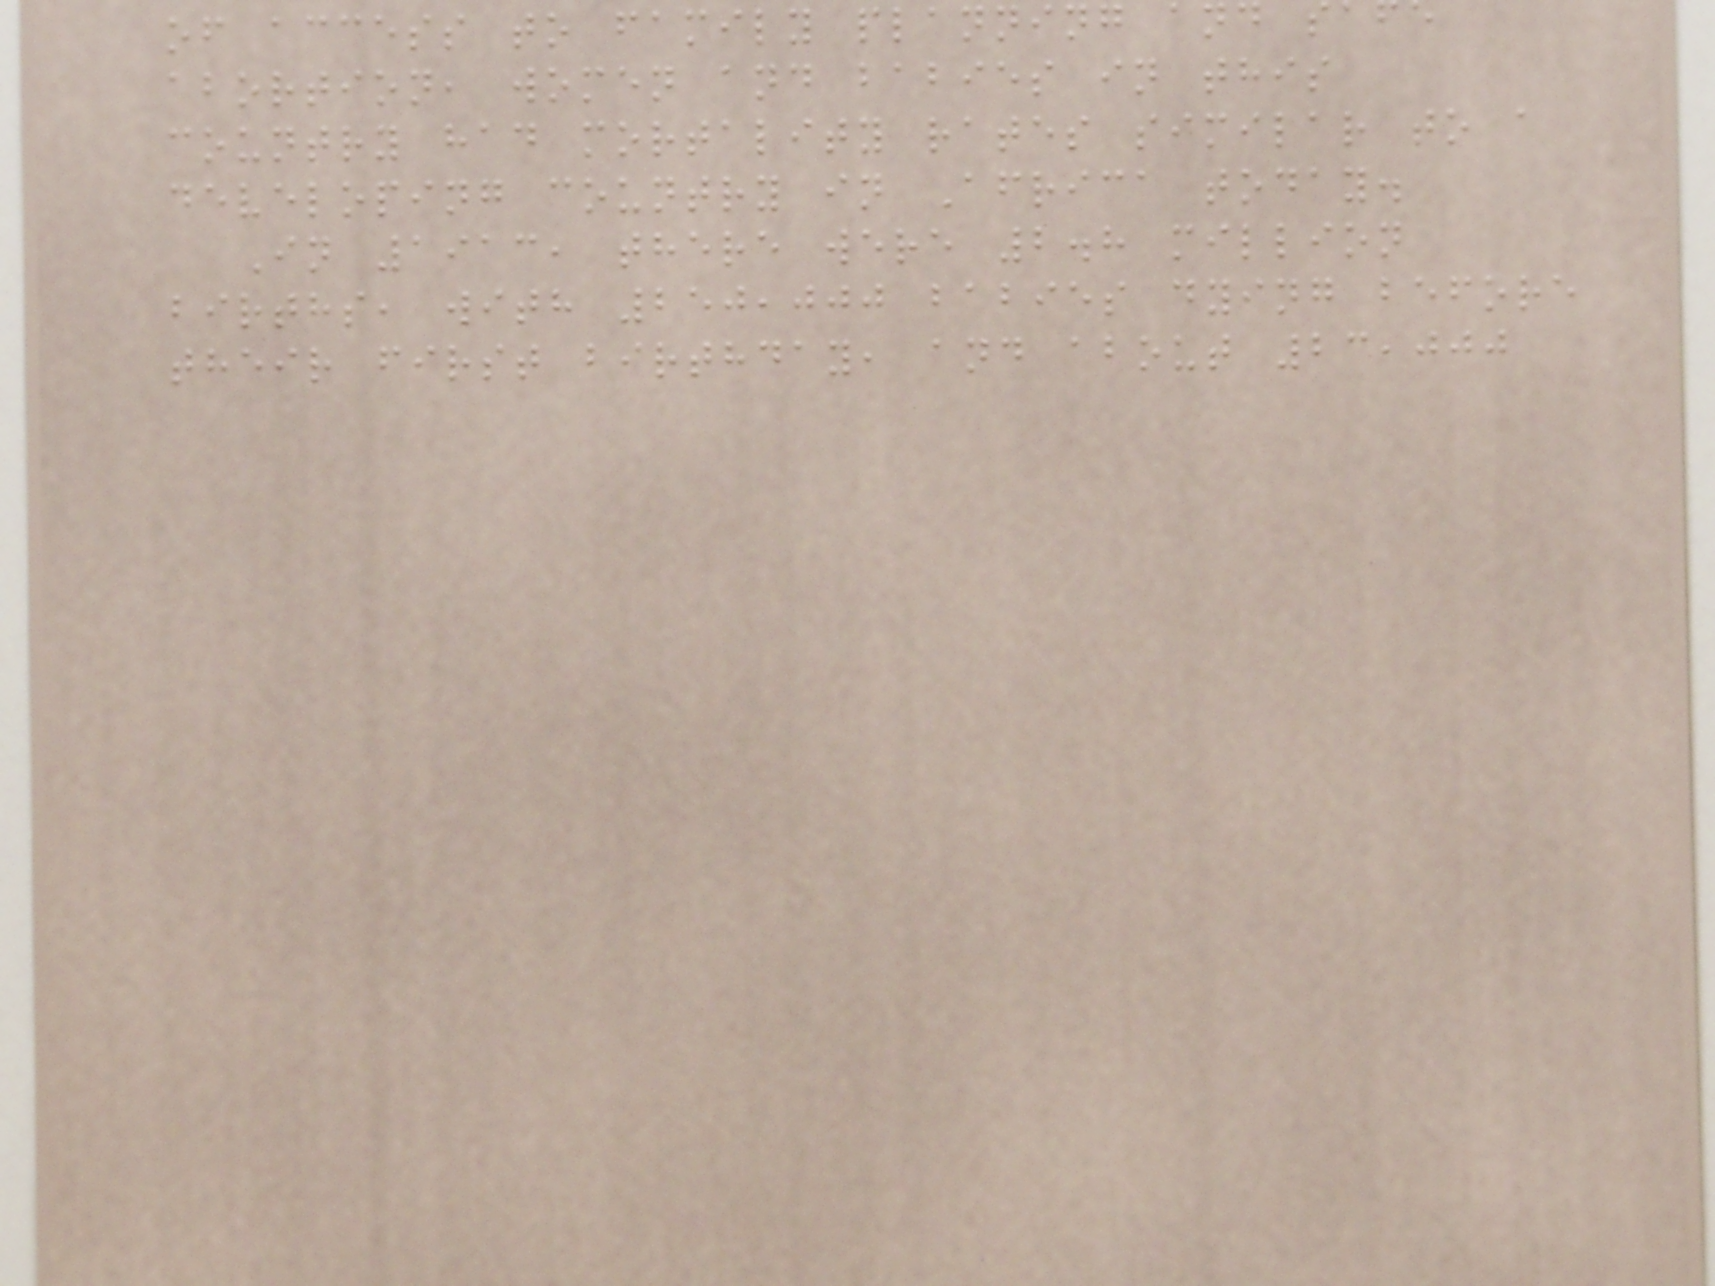of access to family planning and
abortion, women and babies in this
country had mortality rates similar to a
developing country in Africa today.
In 1913, there were 2.8 million
births, with 250,000 babies dying before
their first birthday, and about 23,000
